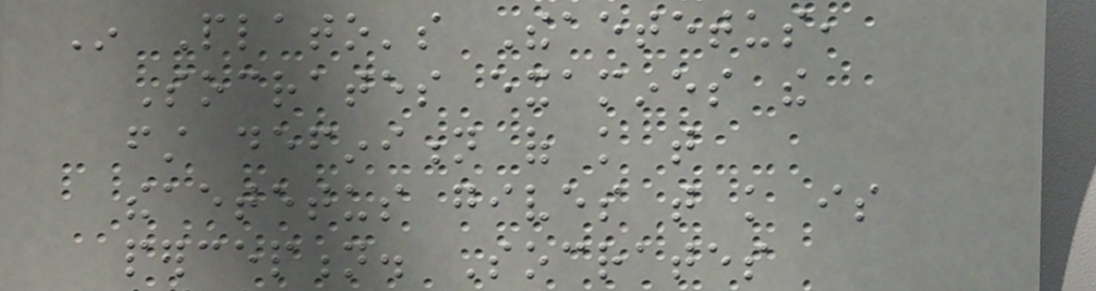In Plato's Theaetetus,
Socrates examines the
first definition of knowledge that
theaetetus gives that knowledge is
perception. Socrates
